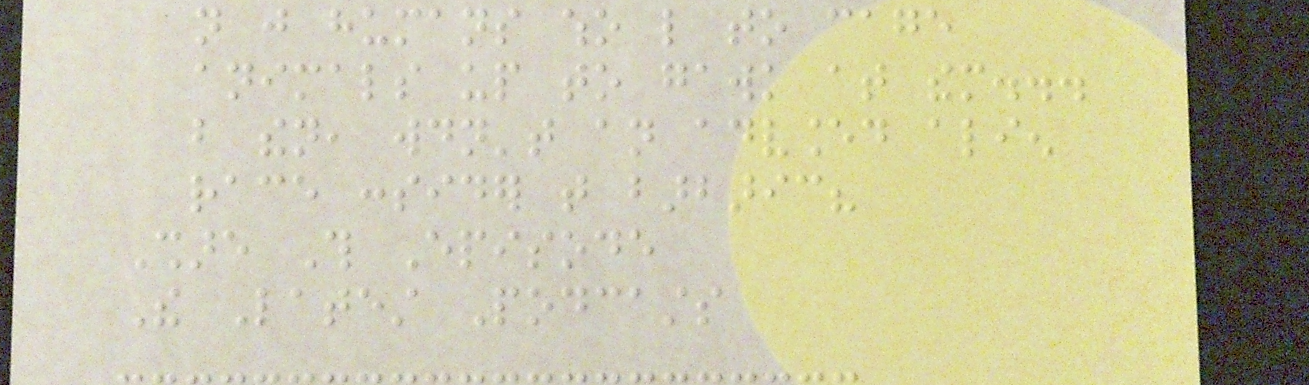not just humans who like to cage
animals up to gawk at them...
but then, wouldn't an advanced alien
race consider that barbaric?
Share This Episode
The Latest Podcasts
